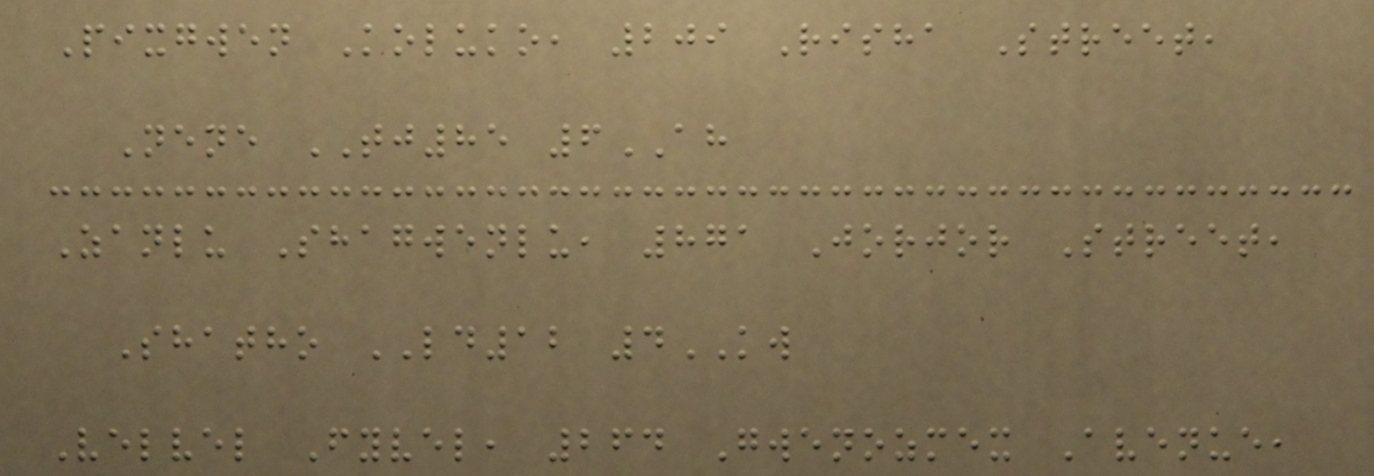Pixgwen Koluko, 209 Risha Street,
Nene TJ85 6AH
Zanlu Shagwenlu, 871 Jorjor Street,
Shatho LD12 4KW
Velvel Fyvel, 264 Gwenozmex Avenue,
